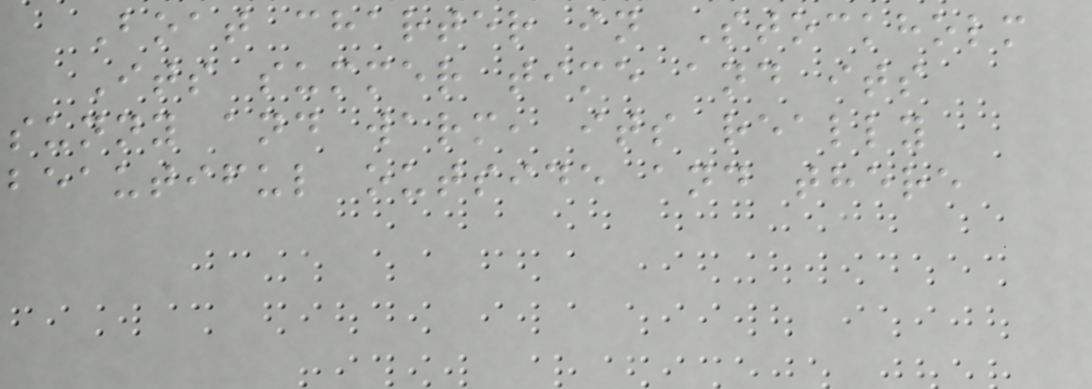Boat charter in Stockholm
Its summer time and its
sunny and warm, its really
beautiful outside and there
